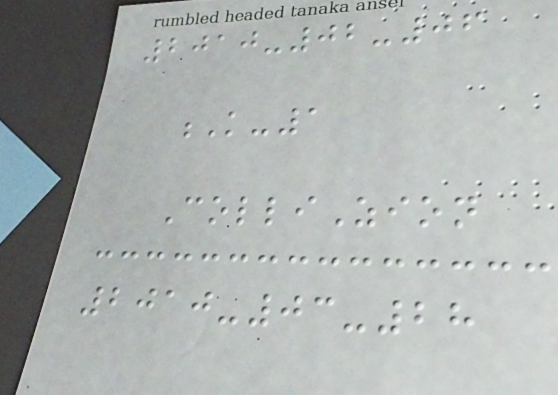2010-02-06
K-1
ColliZion
2010-03-28
